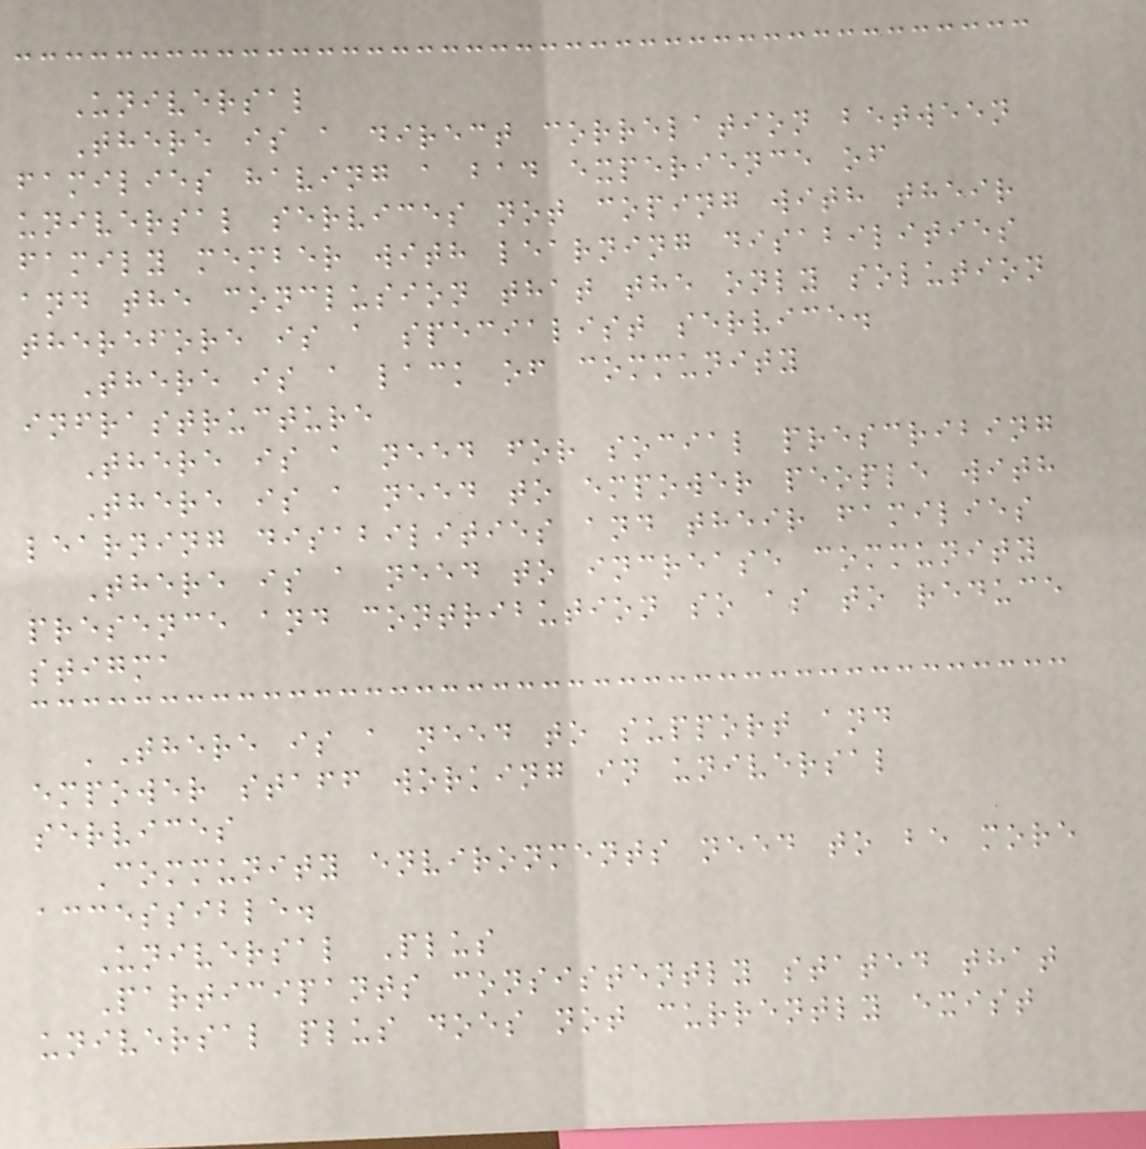Universal
There is a direct correlation between
families having a bad experience of
universal services not coping with their
family member with learning disabilities
and the conclusion that the only solution
therefore is a specialist service.
There is a lack of community
infrastructure
There is a need for social prescribing
There is a need to empower people with
learning disabilities and their families
There is a need to increase community
presence and contribution so as to reduce
stigma
'There is a need to support and
empower staff working in universal
services
Community environments need to be more
accessible.
Universal Plus
Participants consistently stated that
universal plus does not currently exist
